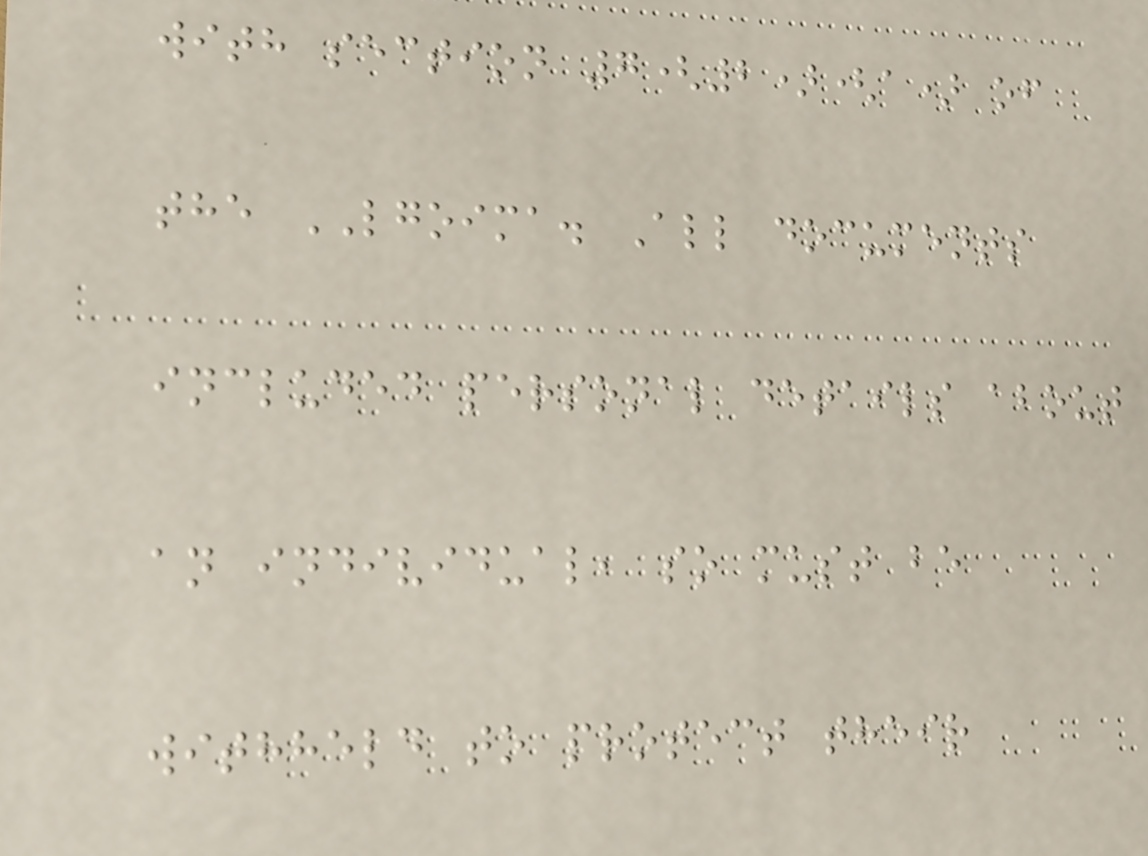with section 7(2)(a) of
the LGOIMA. All documents
included personal details about
an individual, so must be
withheld to protect their
